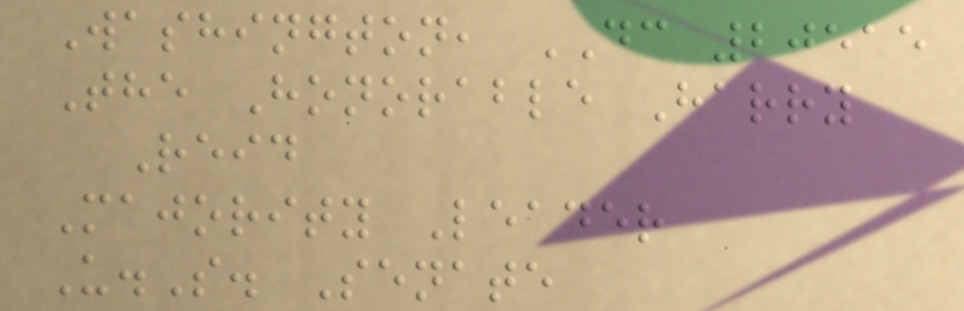Washington, DC 20515
The Honorable Harry
Reid
Majority Leader
U.S. Senate
